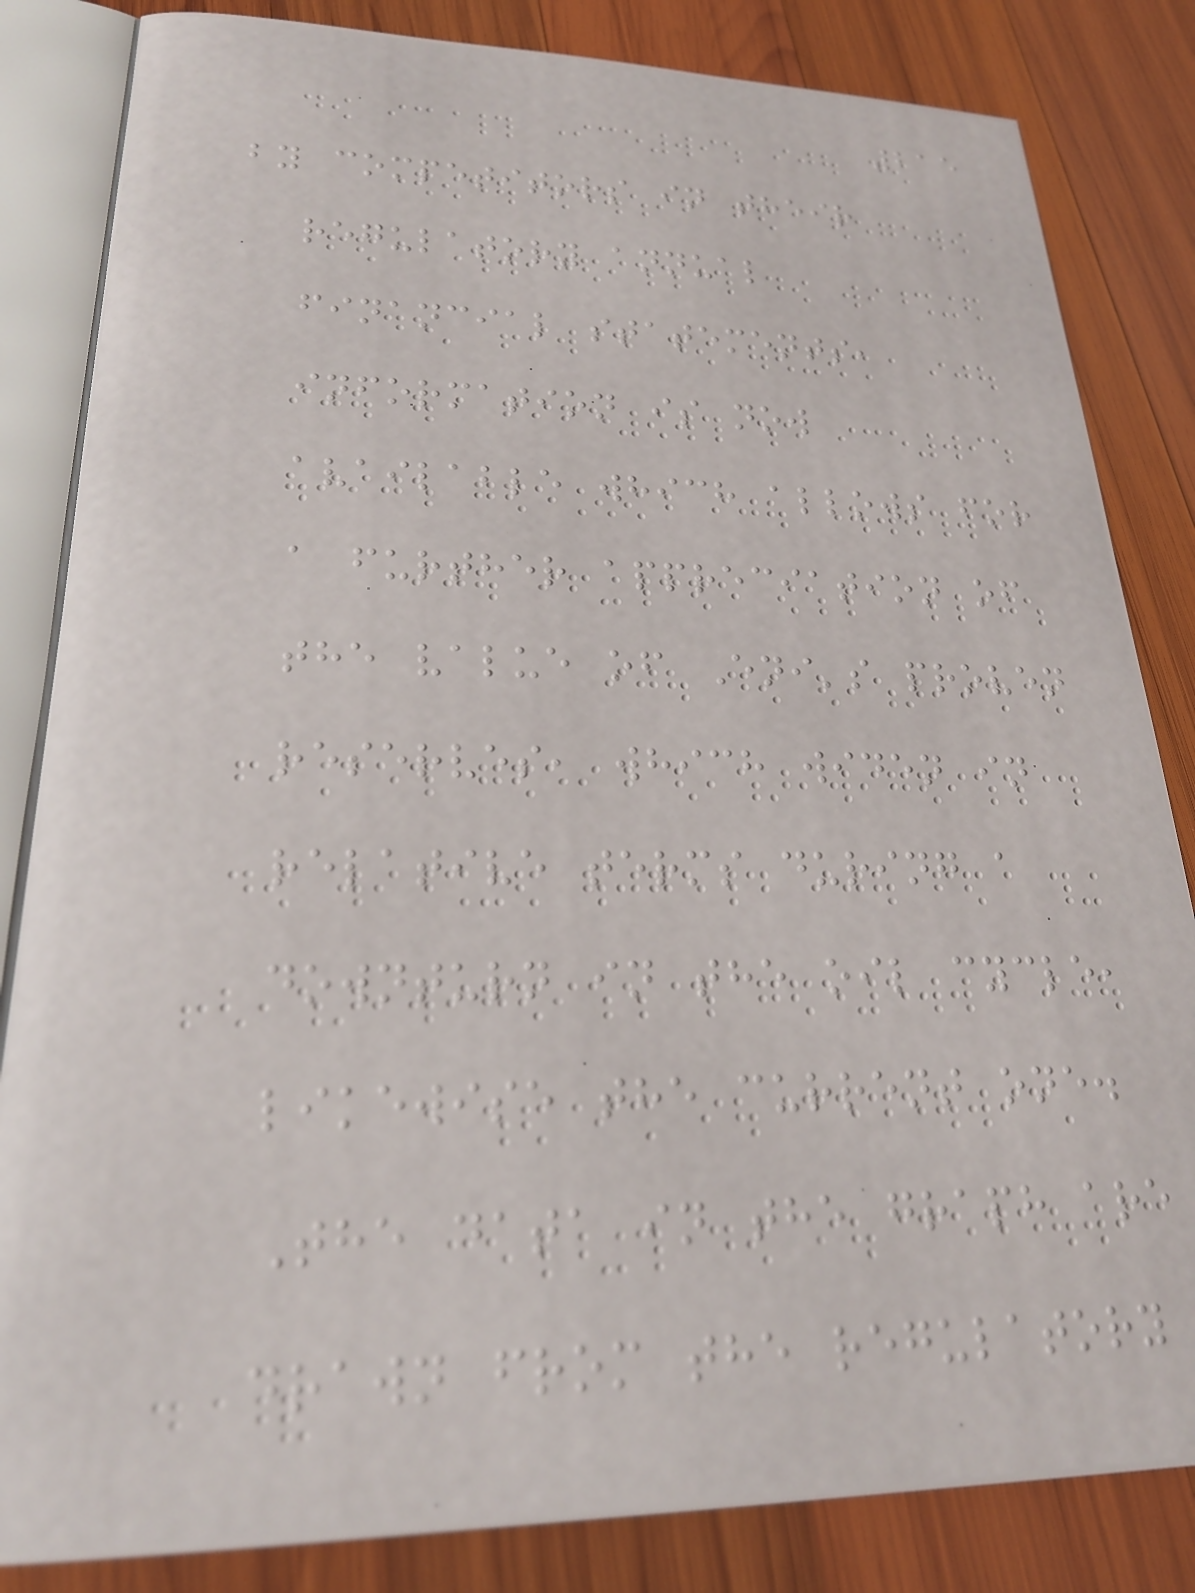215
by competitors in their
regulatory annual
financial statements,
information is now
available which allows for
a further appreciation of
the value of Eni's proven
reserves, which widen in
relative terms during a
downturn in the oil cycle,
likewise the current one.
The data in the graph are
drawn from the regulatory
